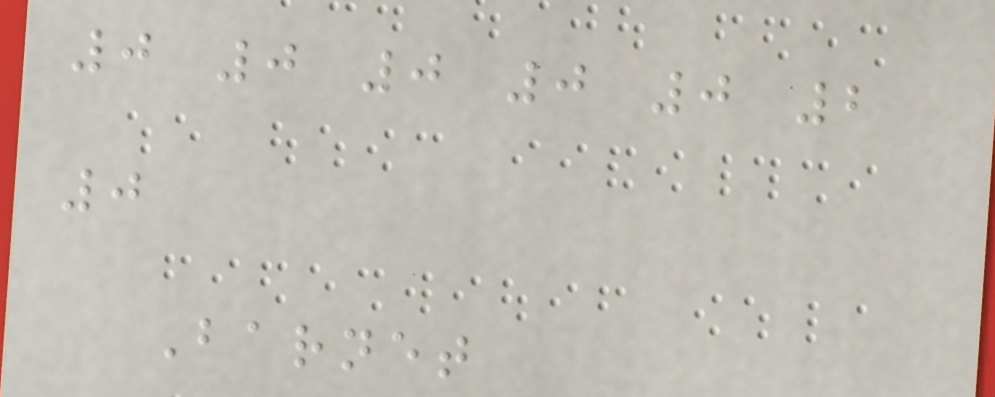0 0 0 0 0 2
0
Barnet
